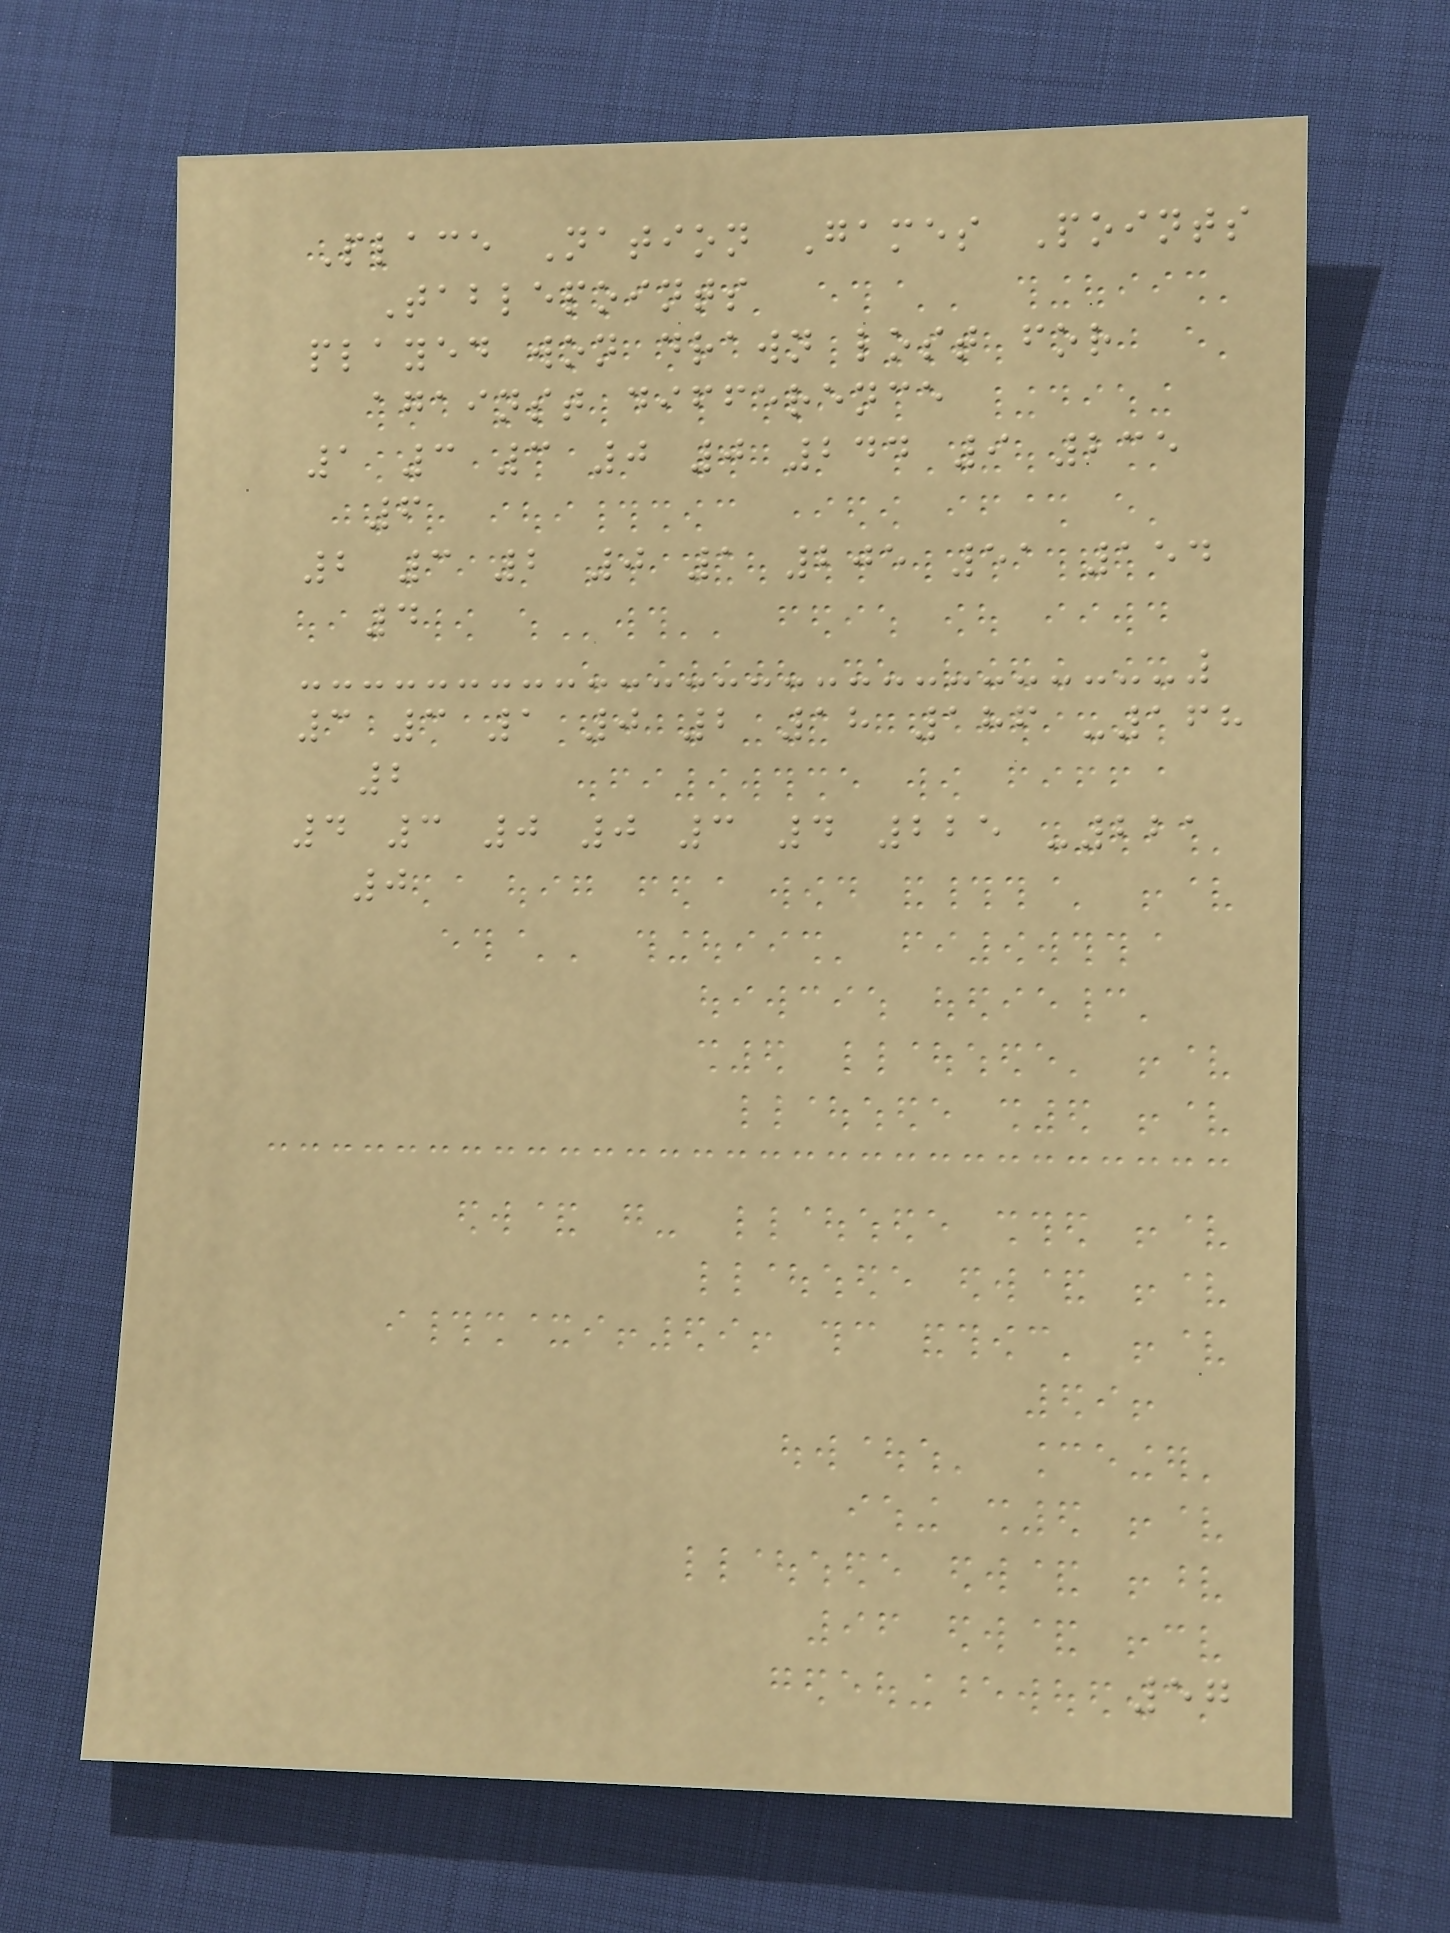Place Nation Games Points
Tablepoints
played won drawn lost for
against difference
1 3 3 0 0 244 9 235
6
2 3 2 0 1 205 51 154
4
3 3 1 0 2 18 186 -168
2
4 3 0 0 3 4 225 -221
0
57
